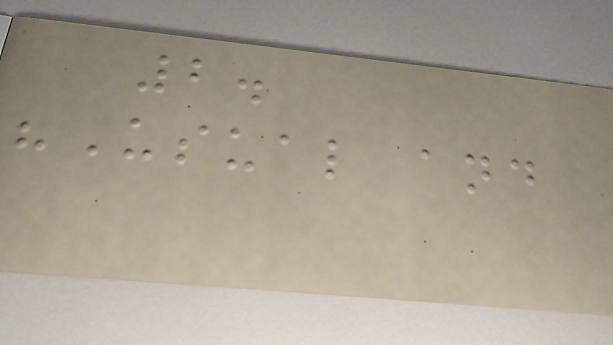2.
"Usual and
